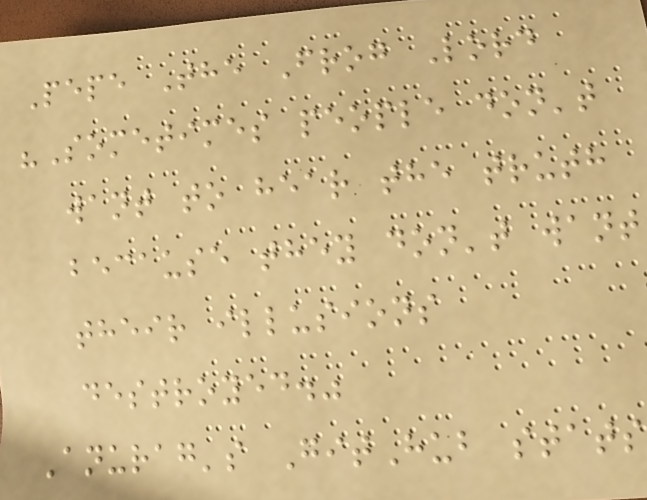Pepe The Frog Lord
"Sometimes people don't
want to hear the truth
because they don't want
their illusions
destroyed."
Anurag's GitHub stats
